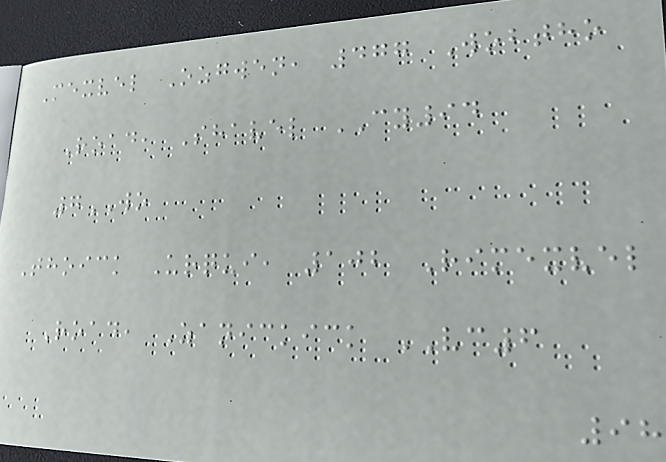Mexvel Ozgwen, 477 Wobtho
Road, Shavel CY94
7WO
Thoick Urqui, 102 Rimexvel
Road, Zanickick VC6
98
